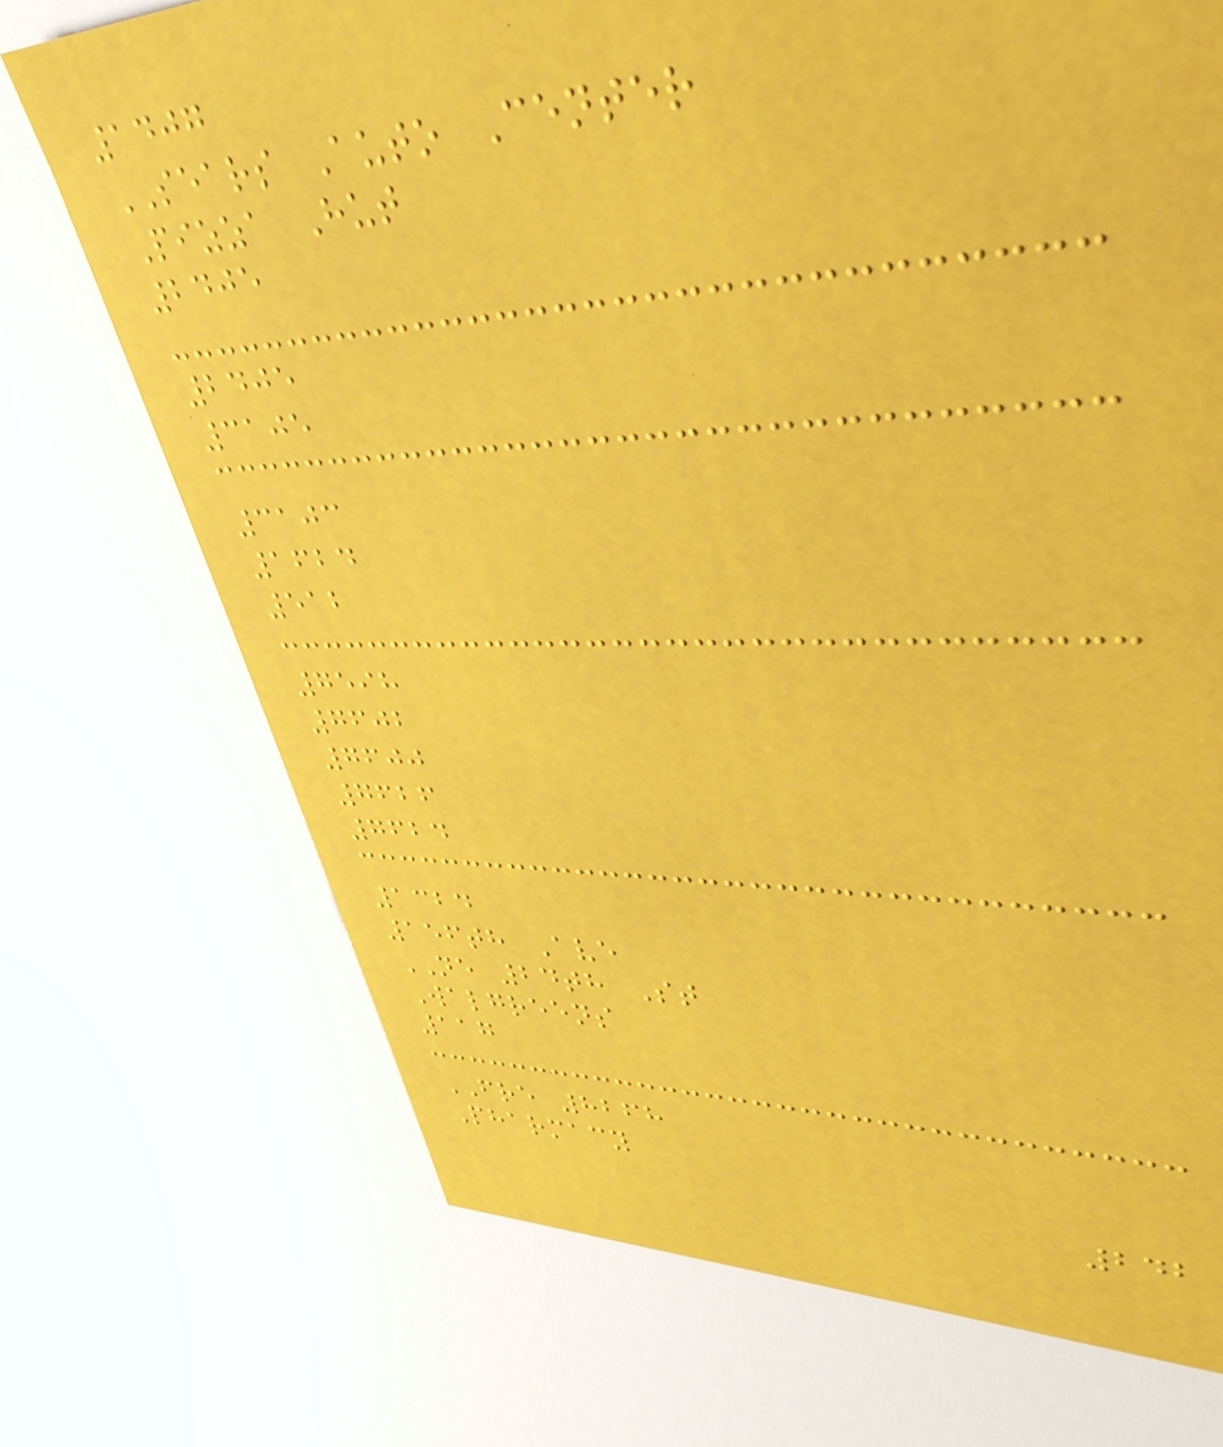1407
SEARS Auto Center
Pizza Hut
2405
2405
3105
3103
1624
512
7598
7602
7600
7626
7624
1324
156th Ave
NE 24th St
Walgreens
117
FRE 8268
Pharmacy
242
